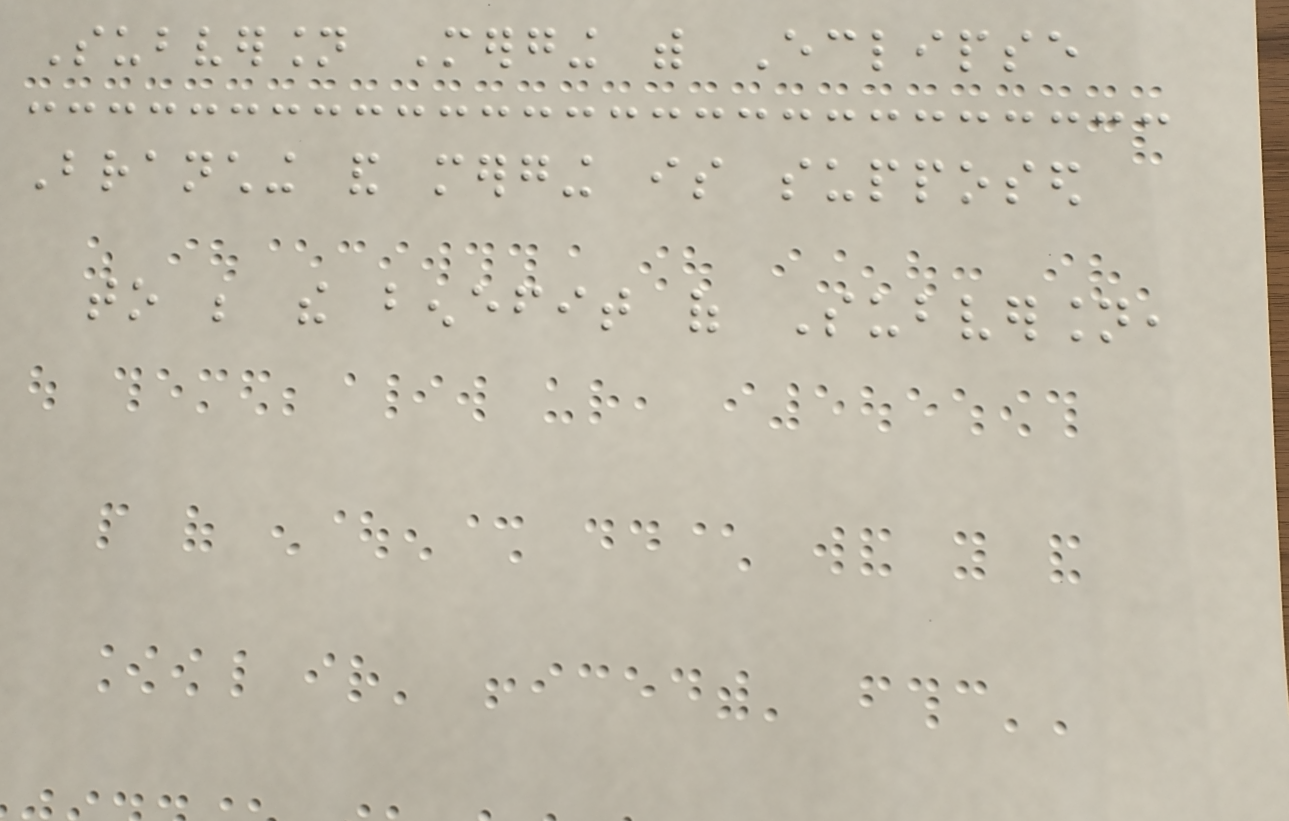Subversion Merging with Eclipse
Branching and merging is supposed
to be the benefit of Subversion,
